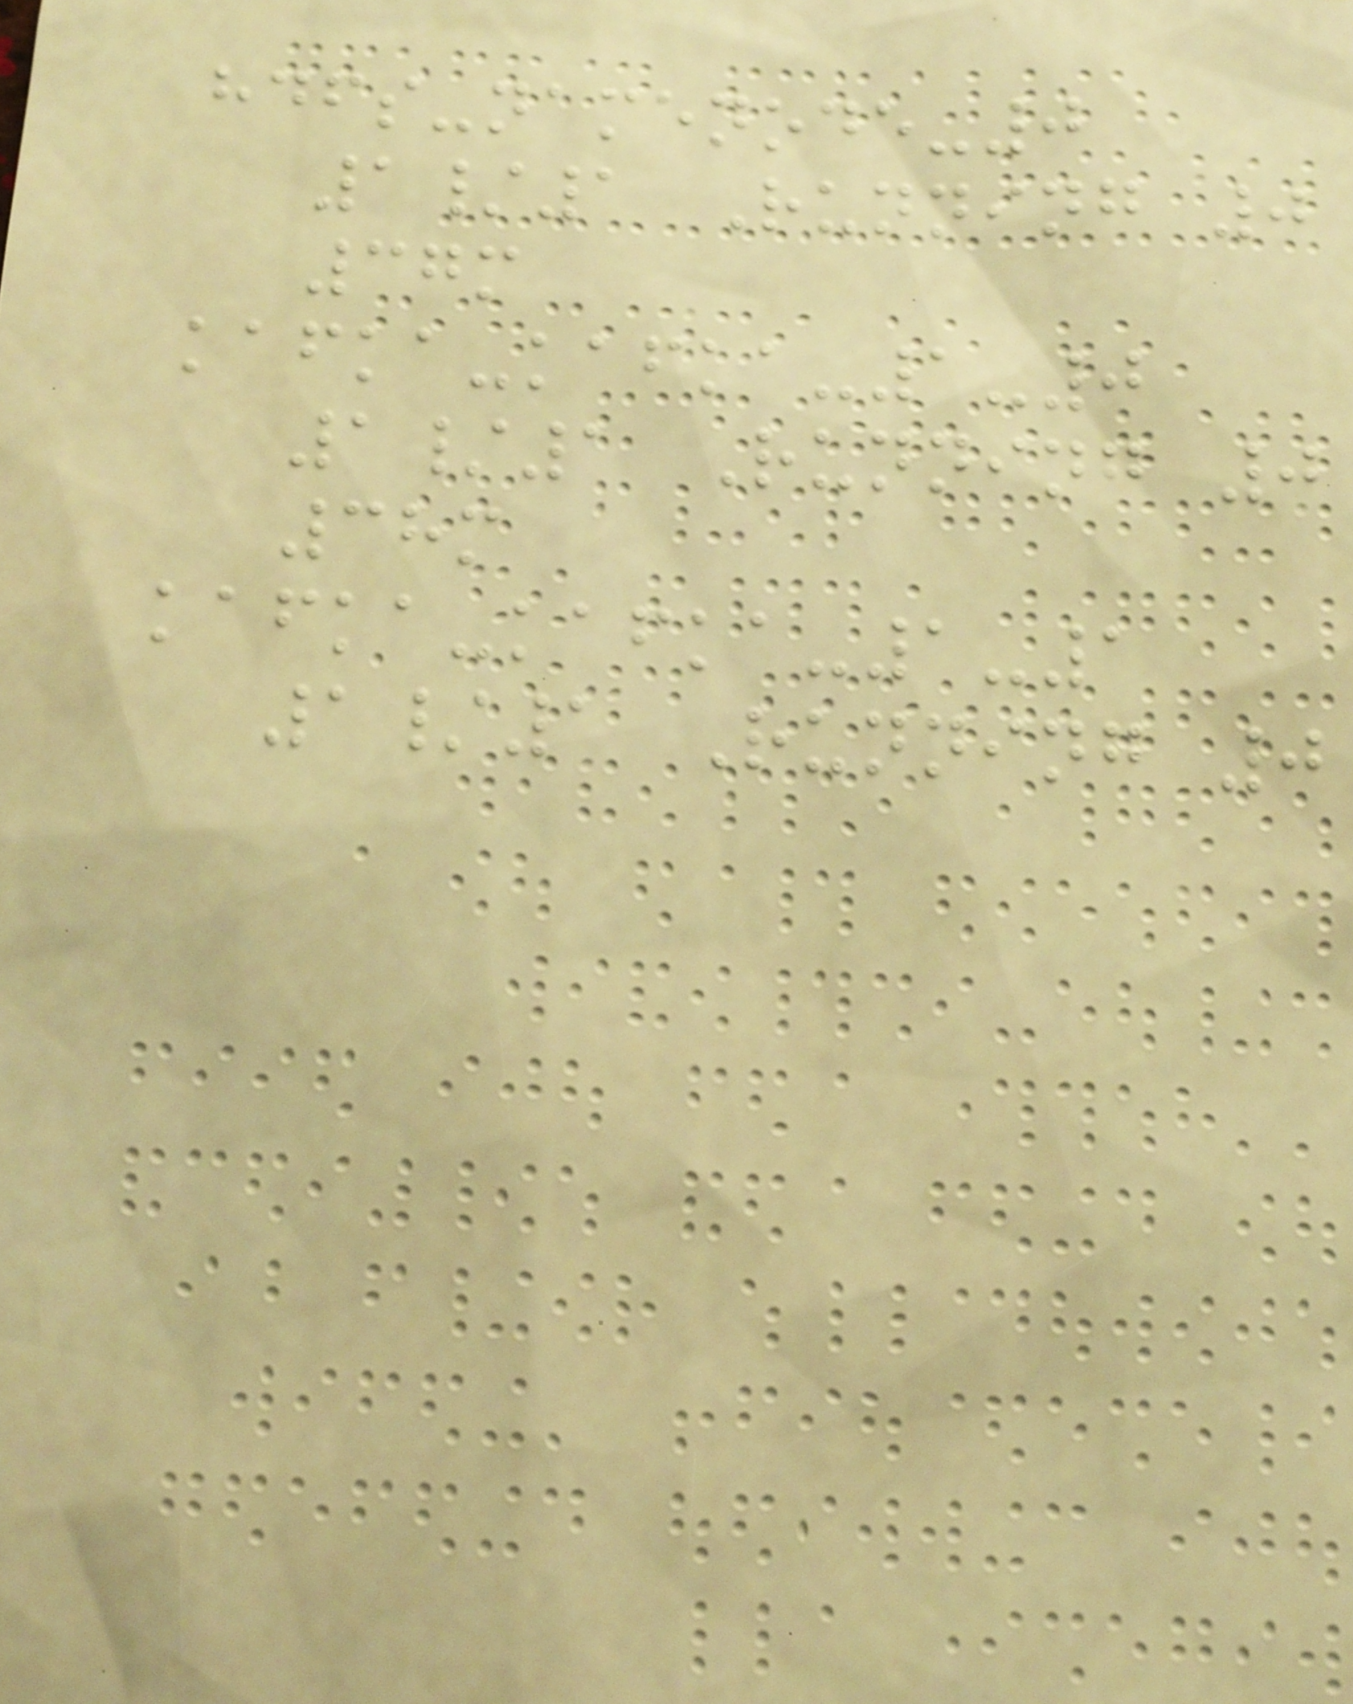hdfs-namenode-0
1/1 Running 0
37m
kafka-kafka-1-0
1/1 Running 0
38m
kafka-kafka-1-1
1/1 Running 0
